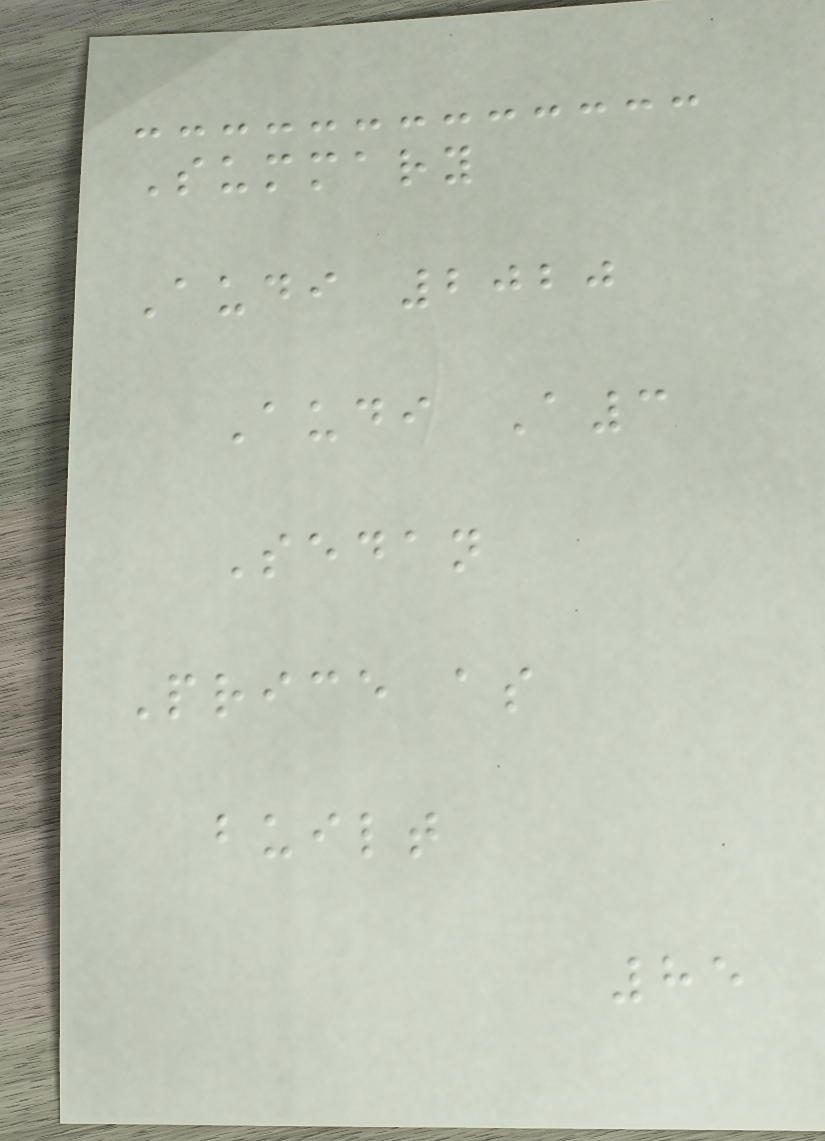Summary
Audi 2020
Audi A3
Sedan
Price as
built
85
